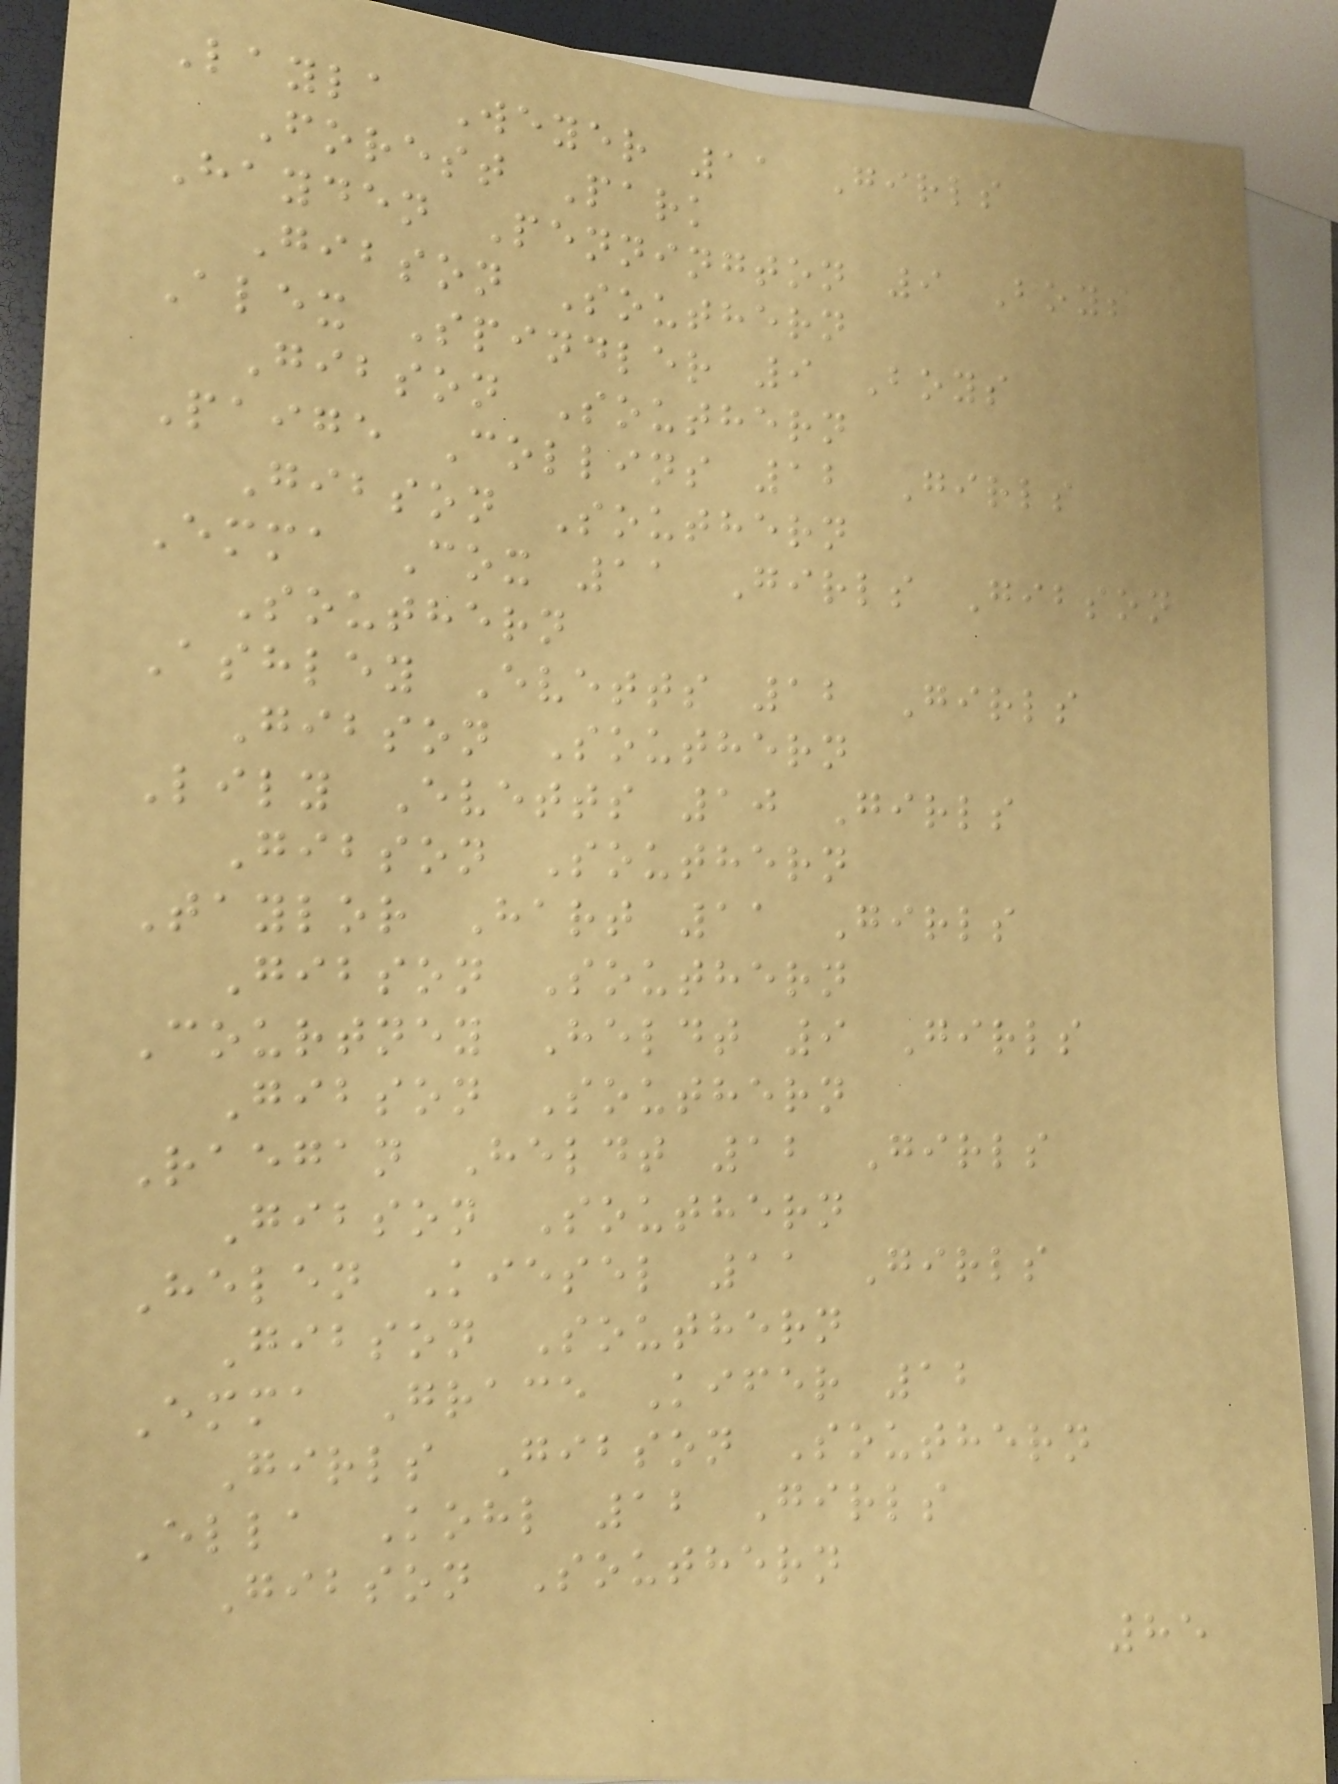Layla Weyer 11 Girls
Forest Park
Hayden Pennington 9 Boys
Gibson Southern
Alex Spindler 9 Boys
Gibson Southern
Paige Collins 12 Girls
Gibson Southern
Emma Cox 11 Girls Gibson
Southern
Ashley Evetts 12 Girls
Gibson Southern
Lily Evetts 10 Girls
Gibson Southern
Taylor Hart 11 Girls
Gibson Southern
Courtney Heldt 9 Girls
Gibson Southern
Raegan Heldt 12 Girls
Gibson Southern
Helen Kiesel 11 Girls
Gibson Southern
Emma Grace Kifer 12
Girls Gibson Southern
Ella Kohl 12 Girls
Gibson Southern
85
